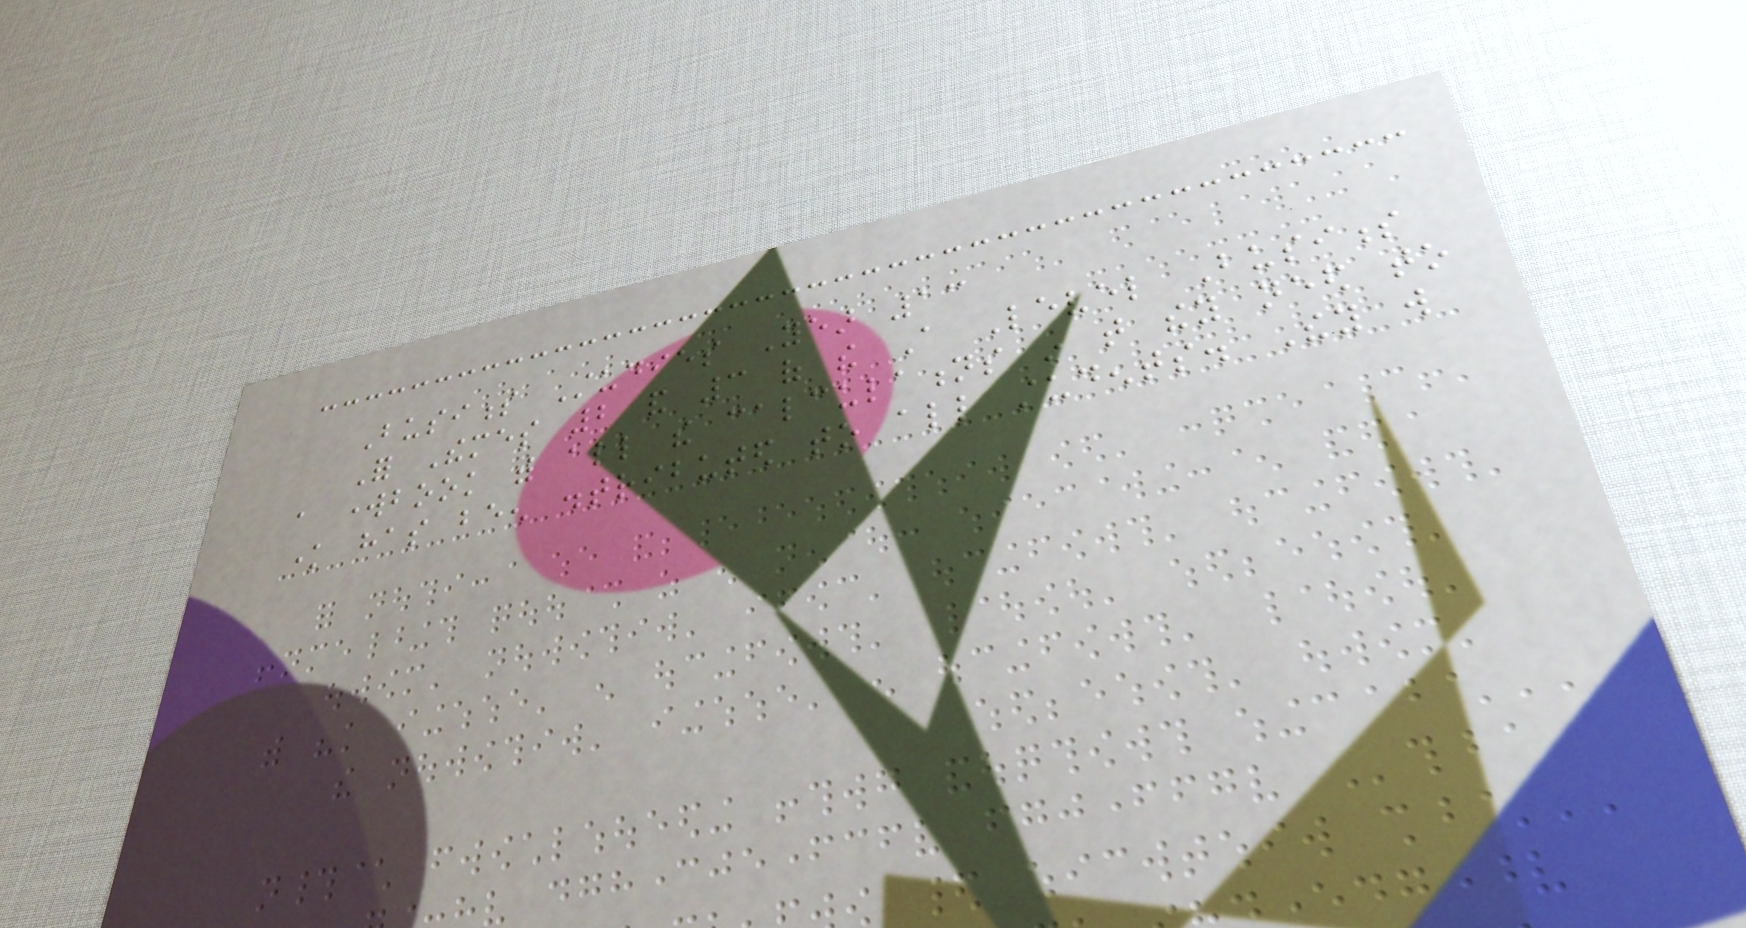Business Studies Year 13
For Themes 2 and 3 of the A Level Business
a workbook with all the calculations in that they need to
know has been distributed to all students. They will
